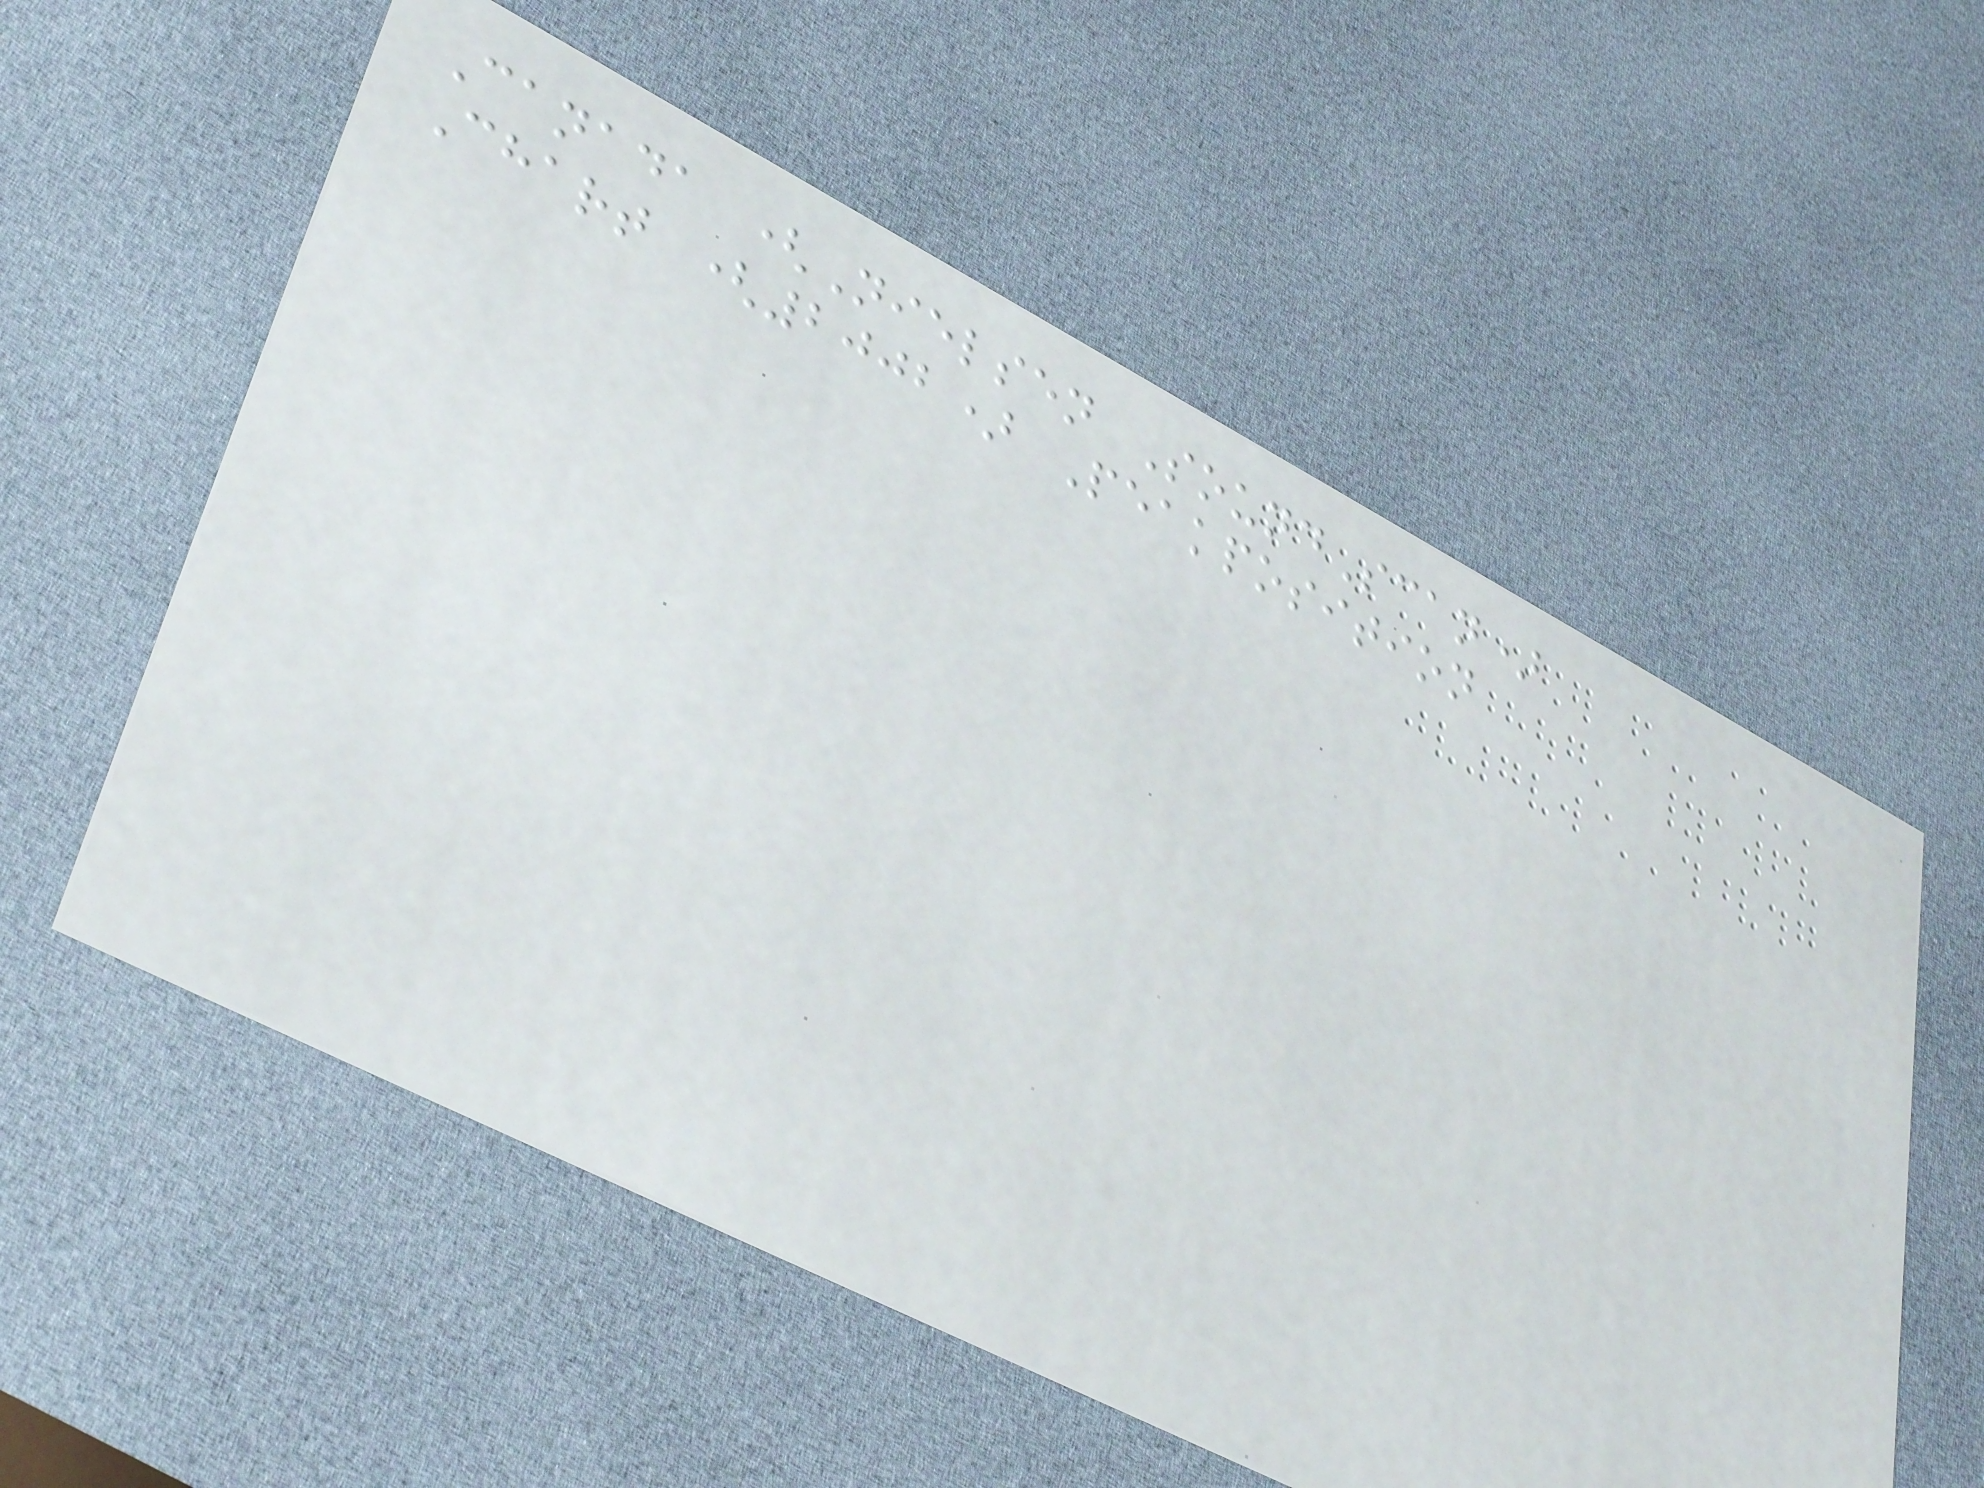Canada (Nielsen SoundScan)
Chart (2002) Peakposition
